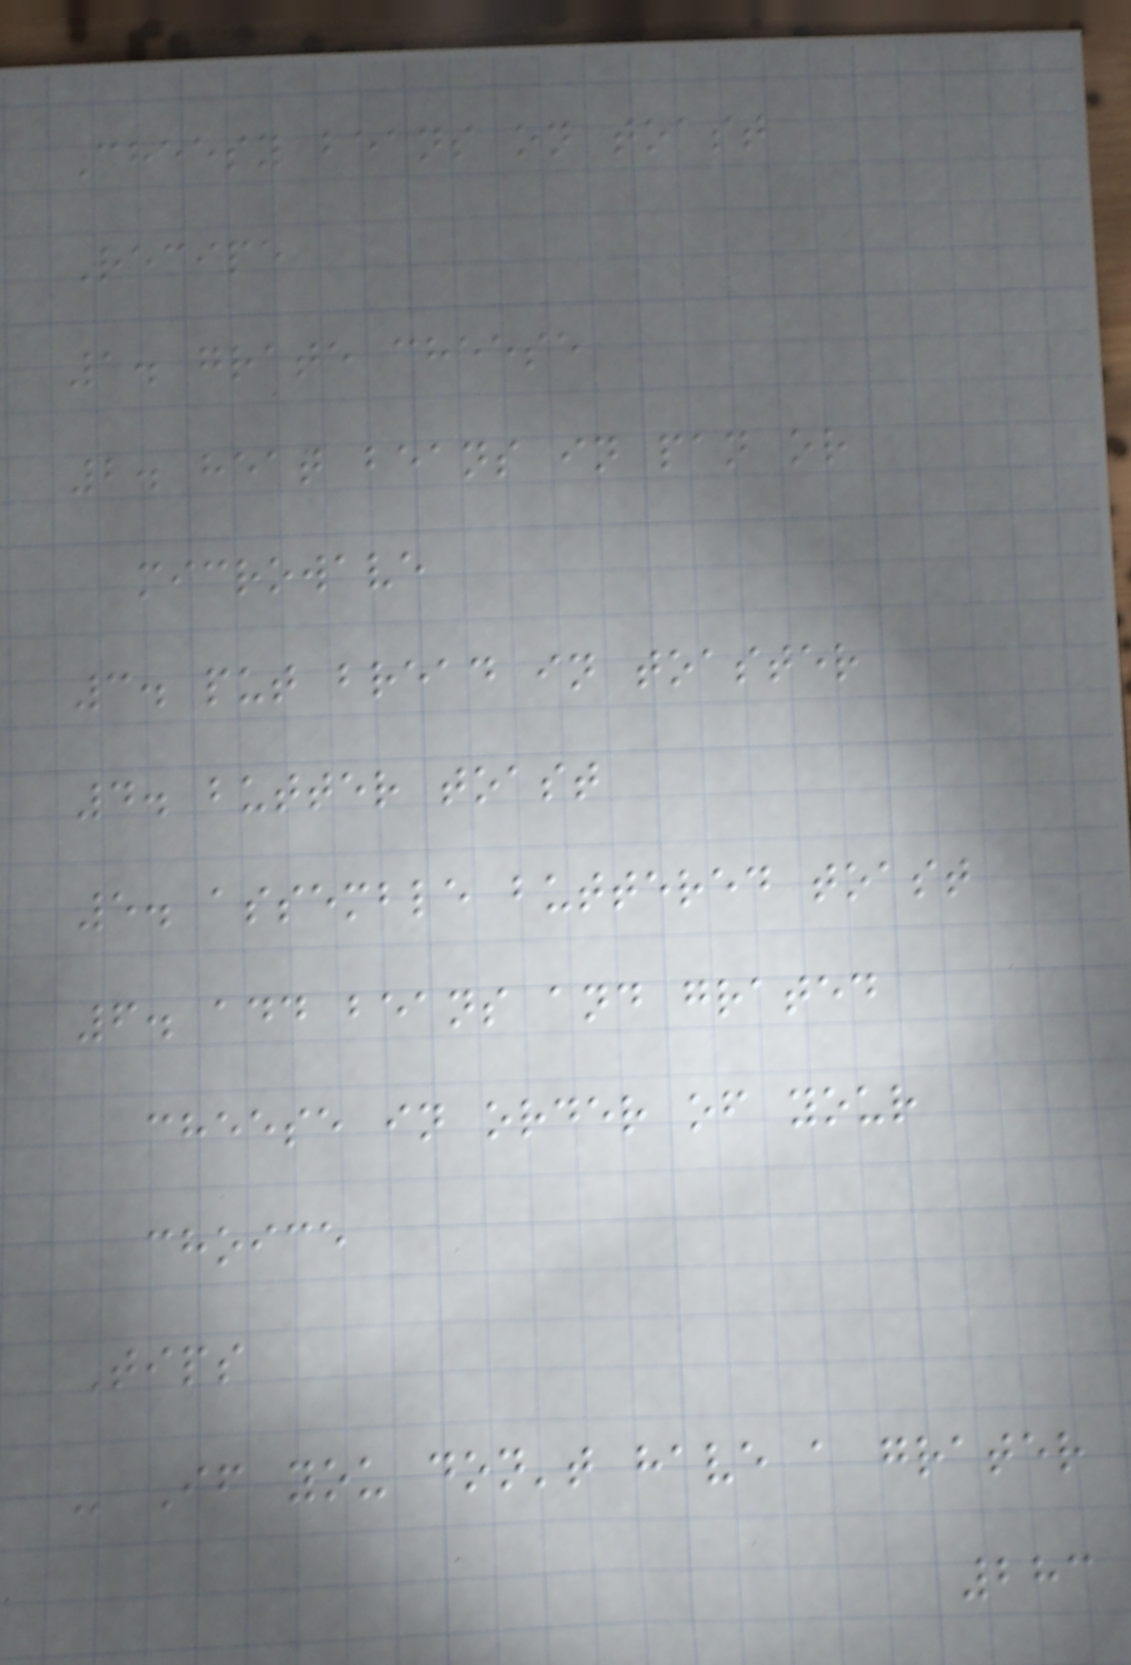Cheesy beans on toast
Recipe
1. grate cheese
2. heat beans in pan or
microwave
3. put bread in toaster
4. butter toast
5. assemble buttered toast
6. add beans and grated
cheese in order of your
choice
Tips
- If you don't have a grater
283
